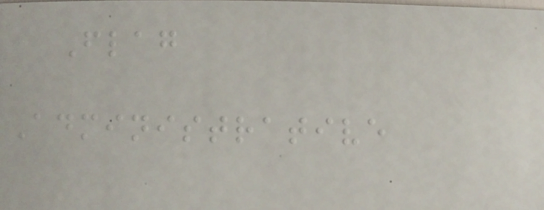Flag
Administrative
